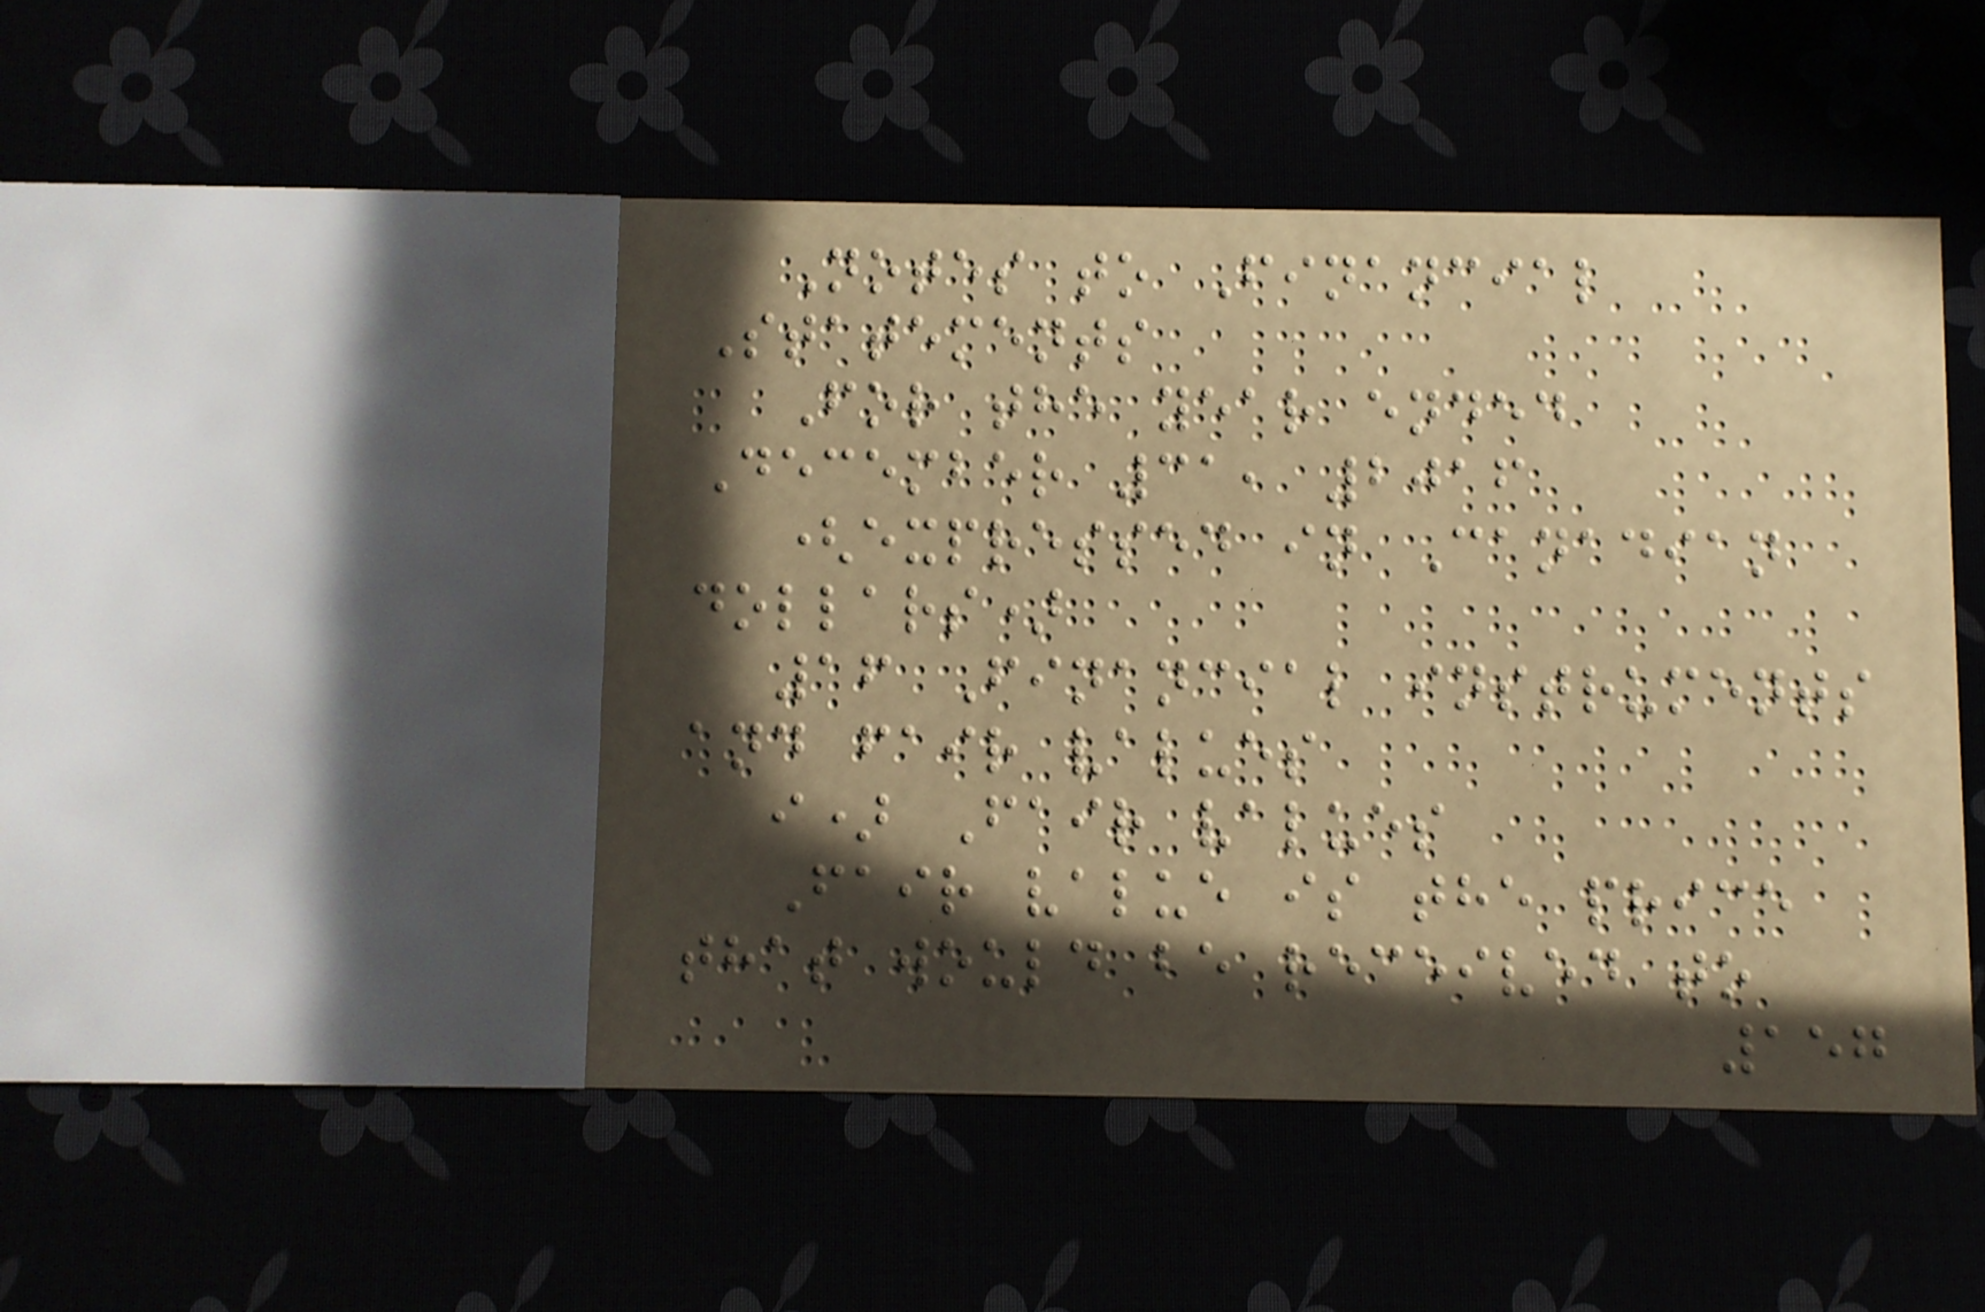Notes to Financial
Statements
For the year ended
December 31, 2016
(expressed in Canadian
dollars)
16 Financial instruments
and fair values
i) Fair values
Fair value is the price
that would be received to
157
